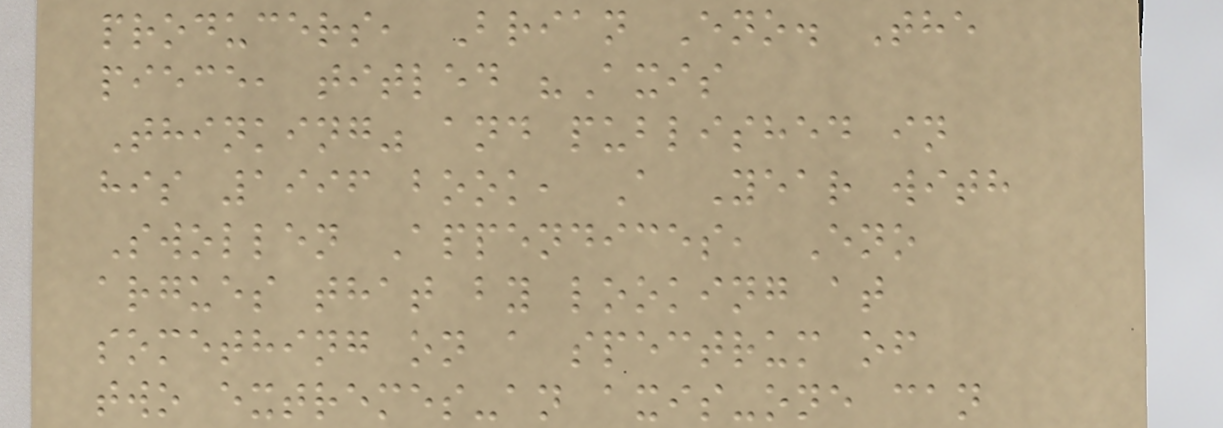producers, Brian Eno. The
piece, titled "Axis
Thinking" and published in
his 1996 book, A Year with
Swollen Appendices, Eno
argues that by looking at
something on a spectrum of
two extremes-an axis-one can
